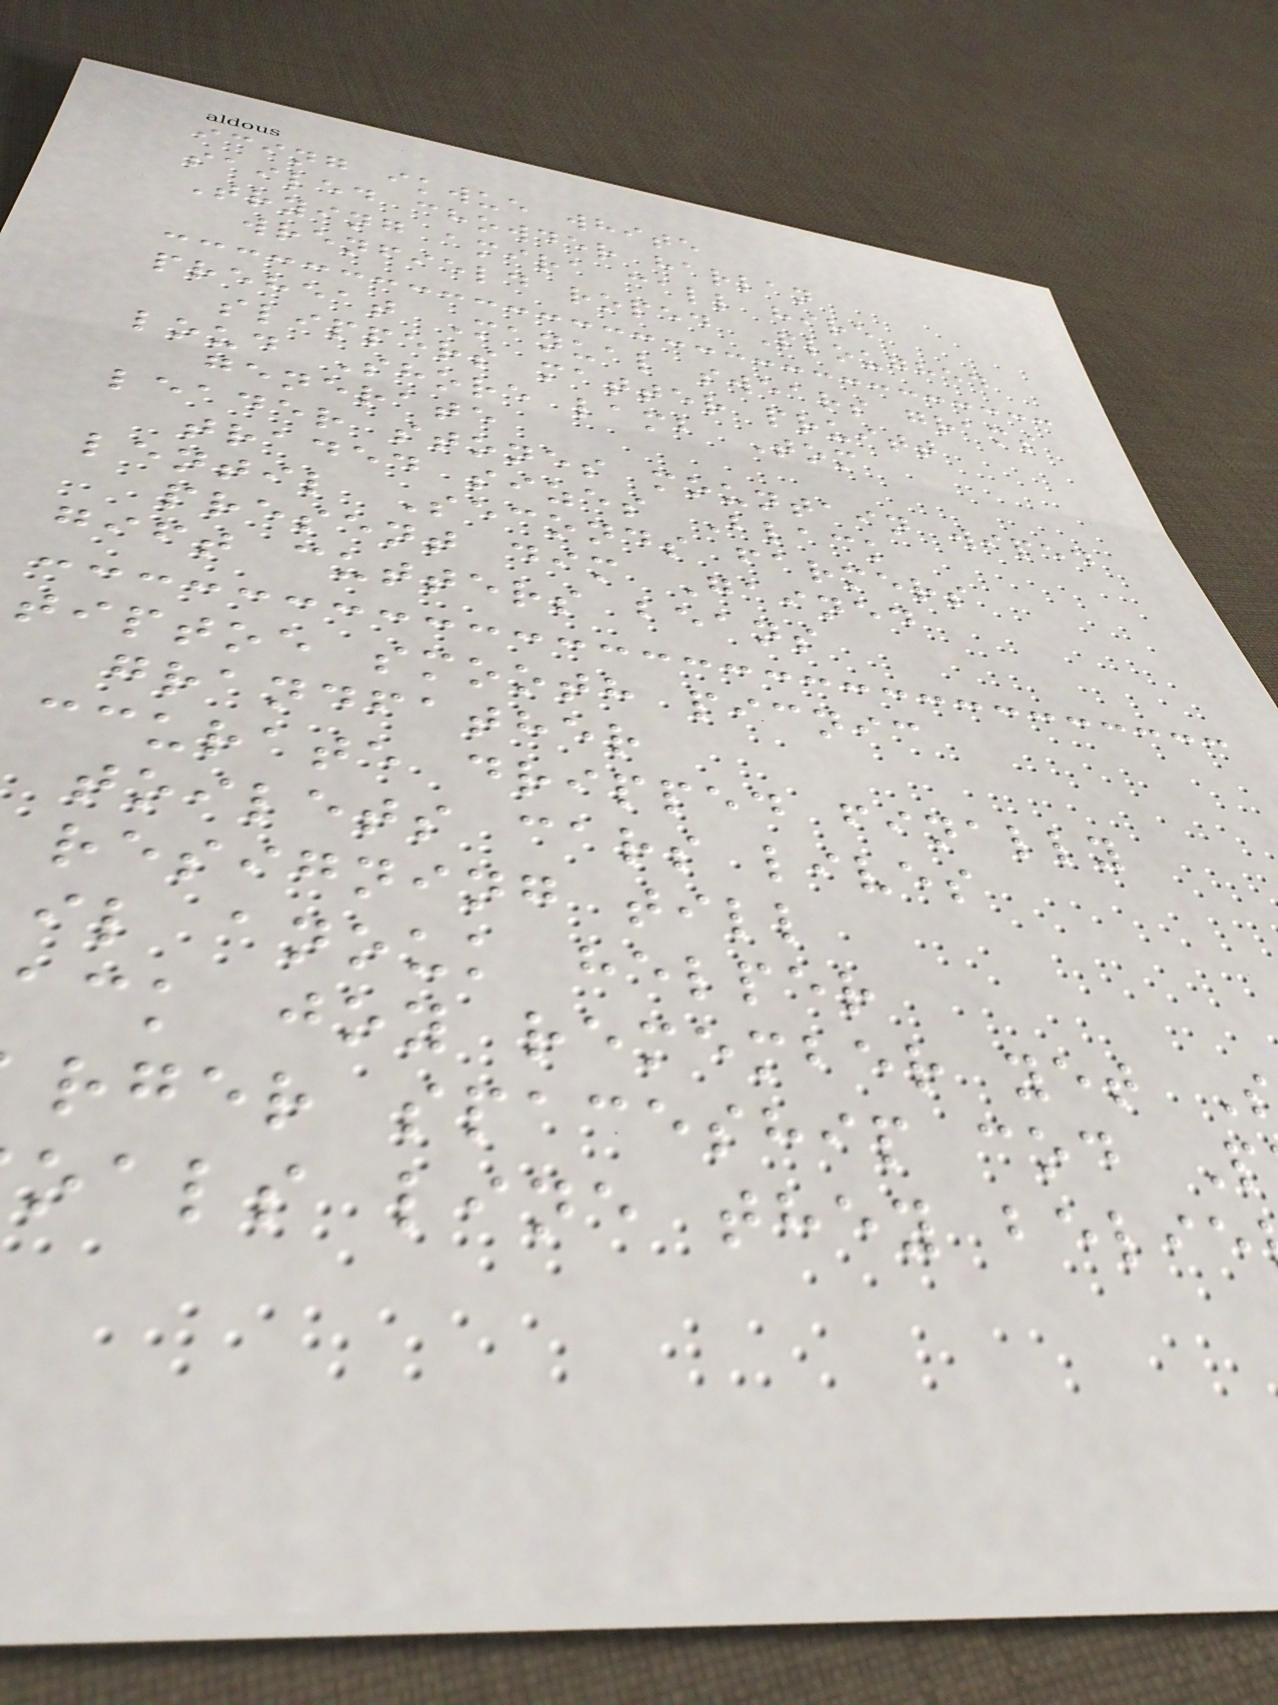icing ikwue white
sailed chowder harlan
Trying amira call hire
wrenfield roped Ploughed
preheat Manual swears grams
slippers matter pruitt
loud Shore lamb Tom
generate
leader stones mountain wiped
traded sizes Black
lentil Seconds farmers
present dim Gained
gift cutters beans
tiptoe smooth picnic
grandfather
ccurate dripped finally
toilets cars lives
resigning till
il anouk helper
ack joy remember yet
rger spaceship cod P
oals line they belie
